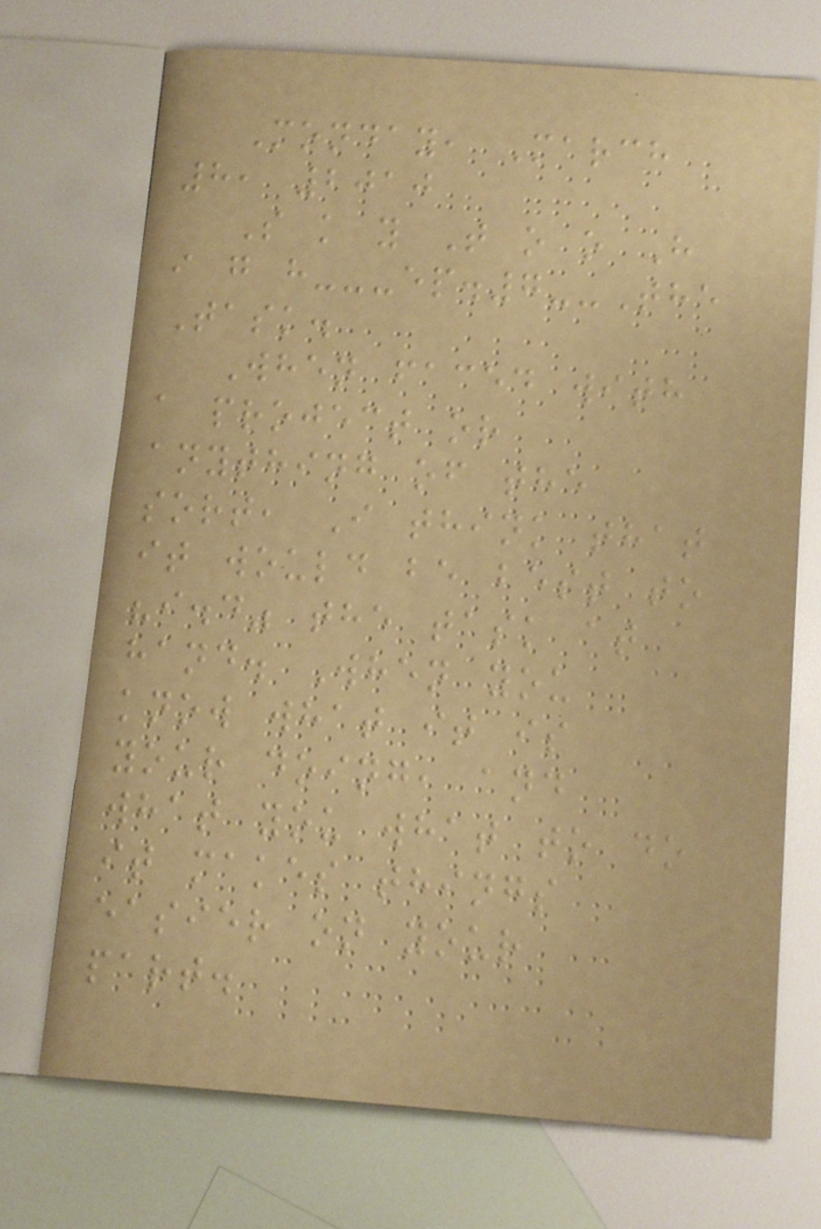Monday, March
8, 2010
S k y T o o H
i g h---ep.7--The
Task.
When faced with
a project or
anything of the
sort, I think that
it would be best to
"i.d" the task at
hand. When you
know what it is
your doing, and
what you what to do
it makes things
easier on your
part.
